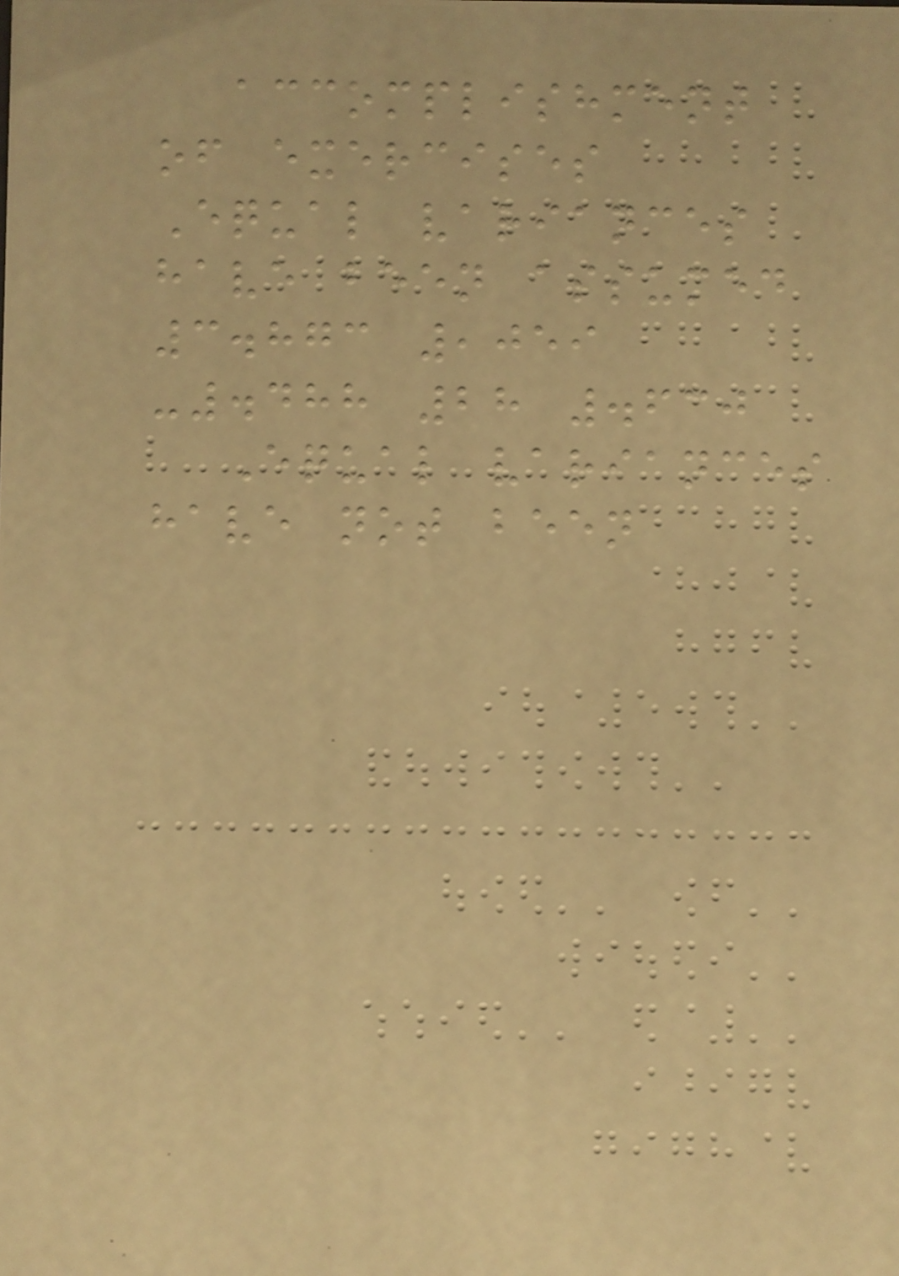accomplishment
of exercises
Equal variances
have been assumed
3.873 ,059
-.488 28 .630
Equal variances
have not been
